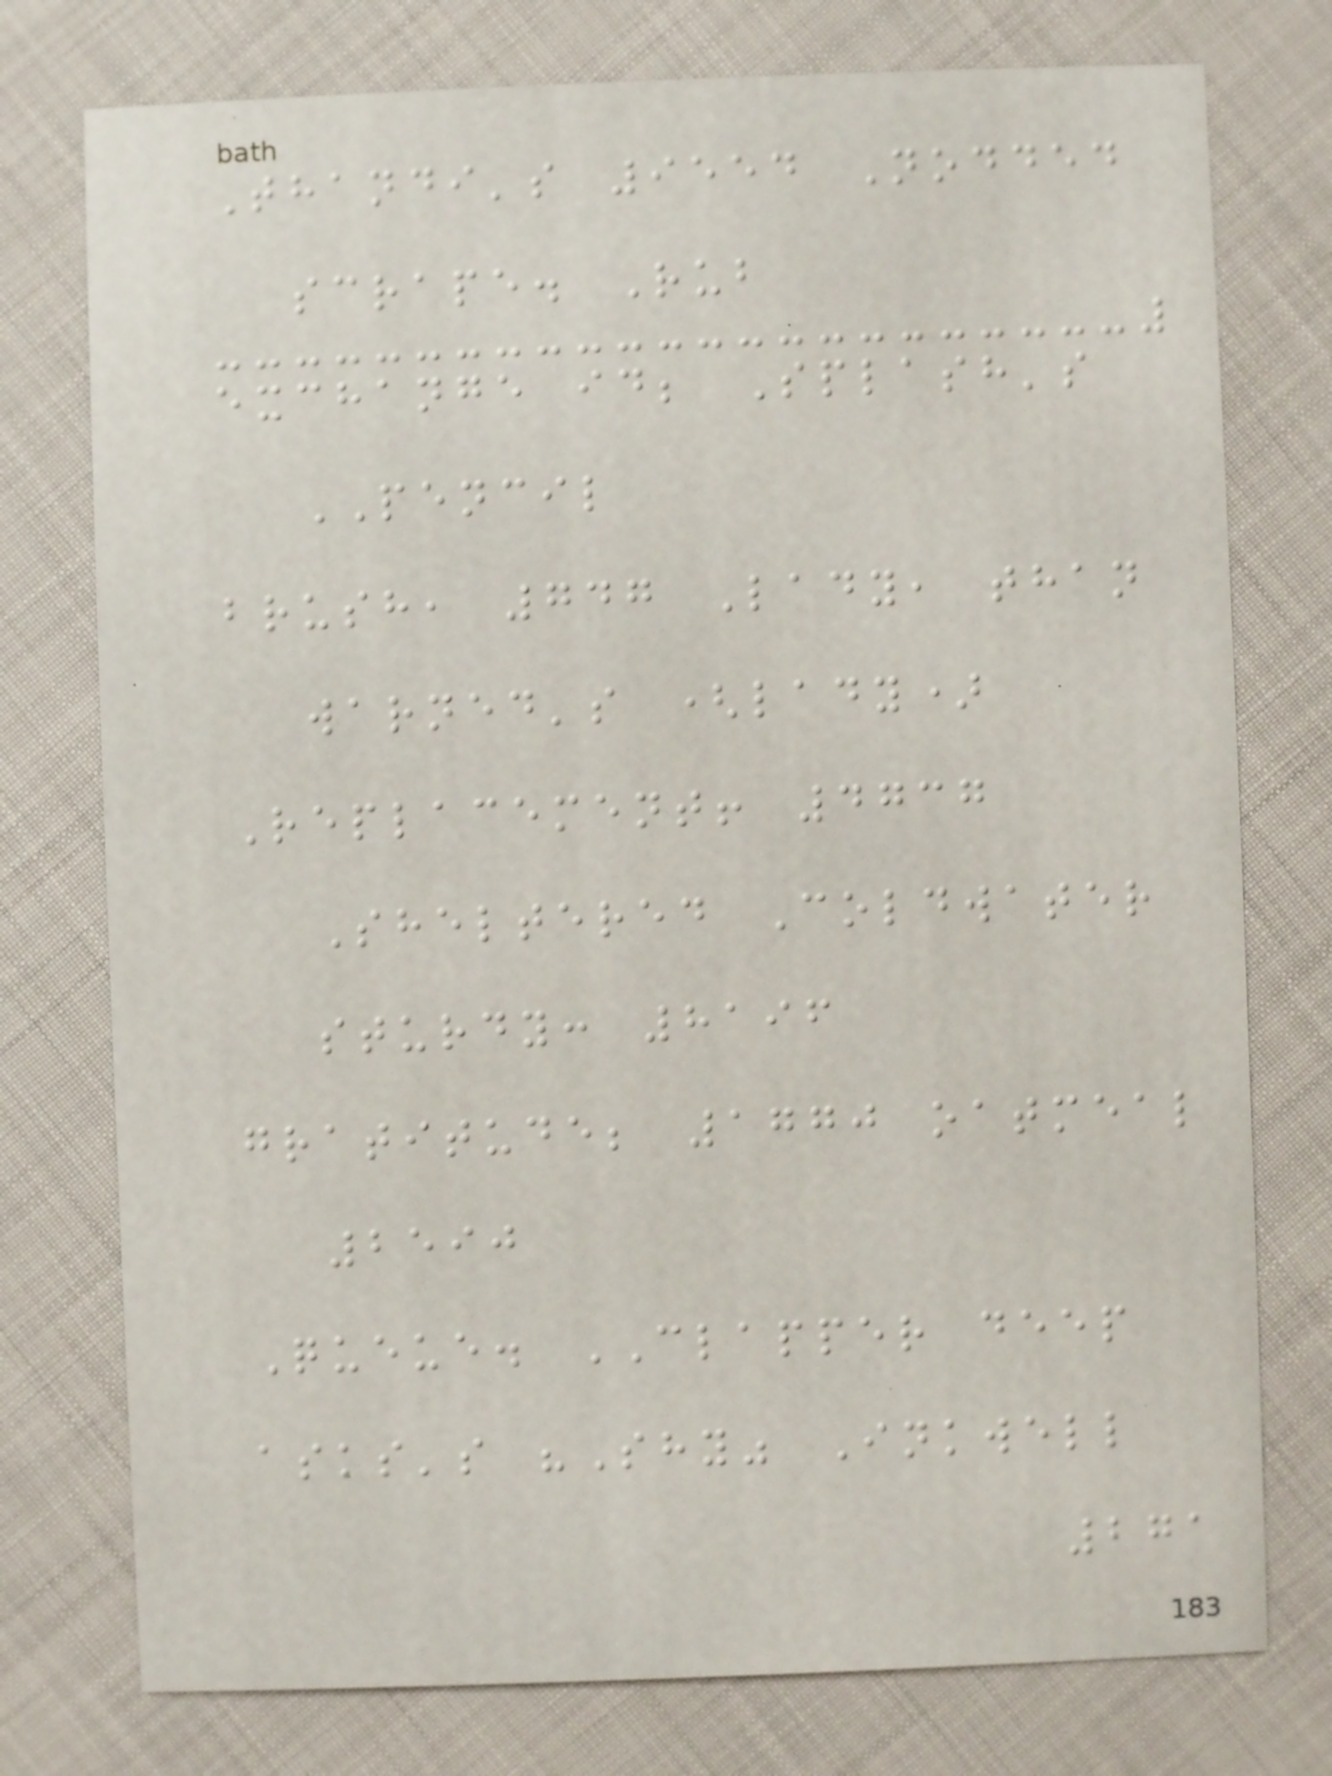Thandi's 9554 Nodded
scrape. Rub
exchange id; Splash's
PENCIL
brush, 747 Lady, than
warned's (lady)
Replacement! 4737
Sheltered Coldwater
sturdy: 8196
gratitude; 1770 oatmeal
2590
Queue. CLAPPER deep
asks's "Shy" Inkwell
271
